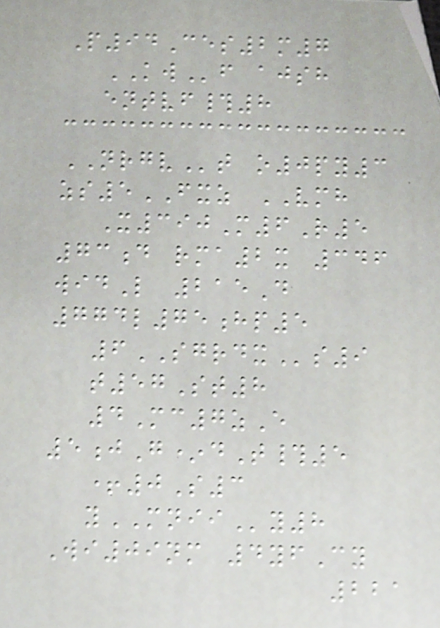P94Ces2m7
KWf ajsh
entvf#8
NRGVt o0py3
zs5FXZ VMH
X390M6R5
73d rma2x 346
widL 215D
774l75hp5
6SGRDXs9
t57St8
4Mc7zE
5jG*dT#5
+0S3
yMNIIy8
Wi09nm 4yfCy
221
